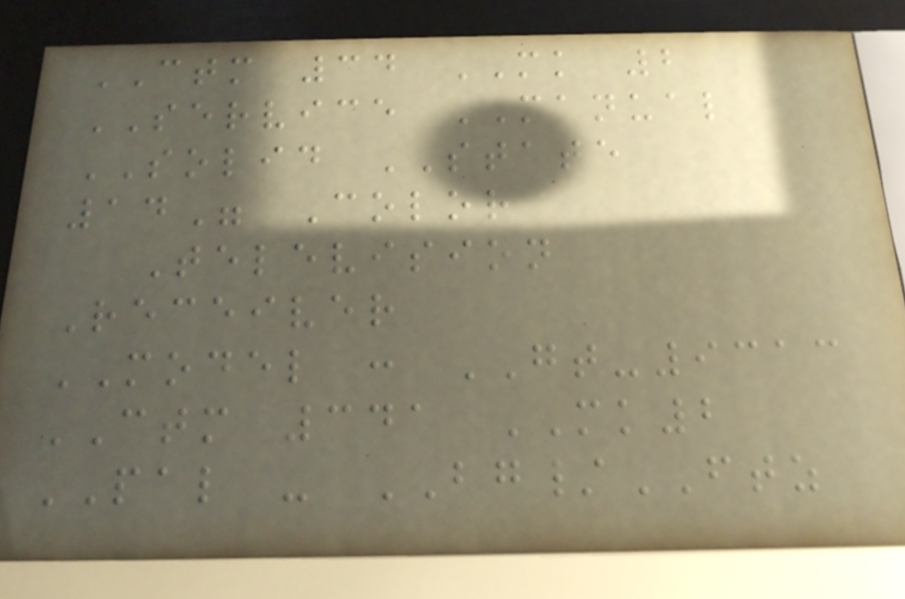CTM 34 MK 2
SERVICE MANUAL
SOLID STATE
14" Color
Television
Receiver
MODEL : GT-9313
CTM 341 MK2
PAL - BG/FTZ
